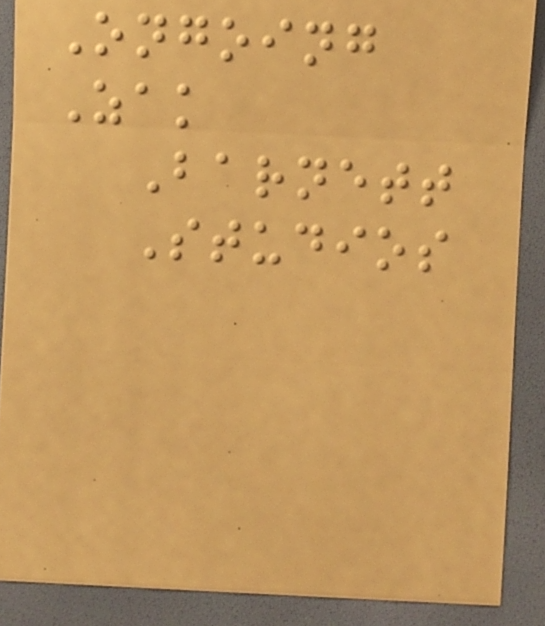Ongoing
Zak
Barnett
Studios
